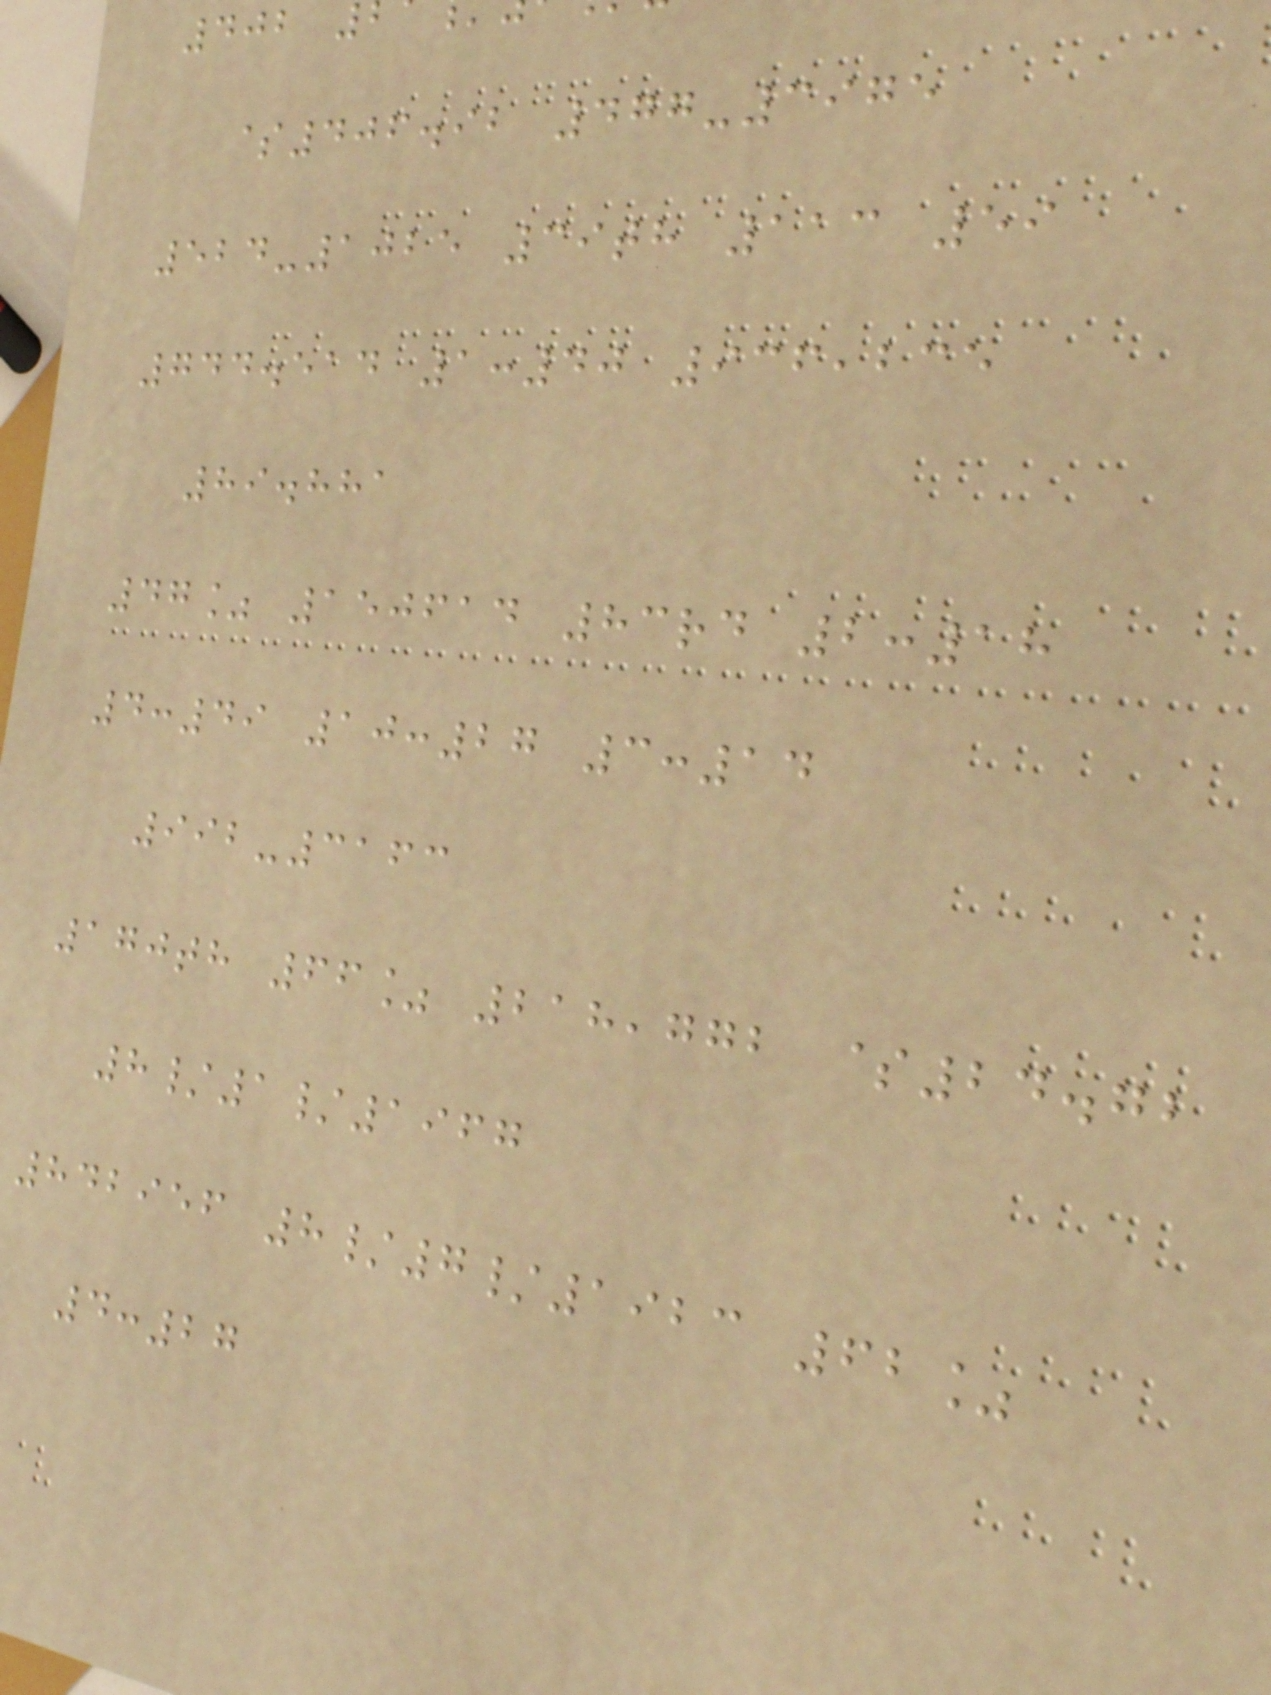$406.92 477-3975
524-1025 39th 113 59
744.514 1:40 936,235
89.881
47% 150614 83rd 2:18
4:49 10:27 3:14
992-3163
170th 66% 218,772 $24.72
8/1/1967
842956 8/7/1923 62%
4:27
